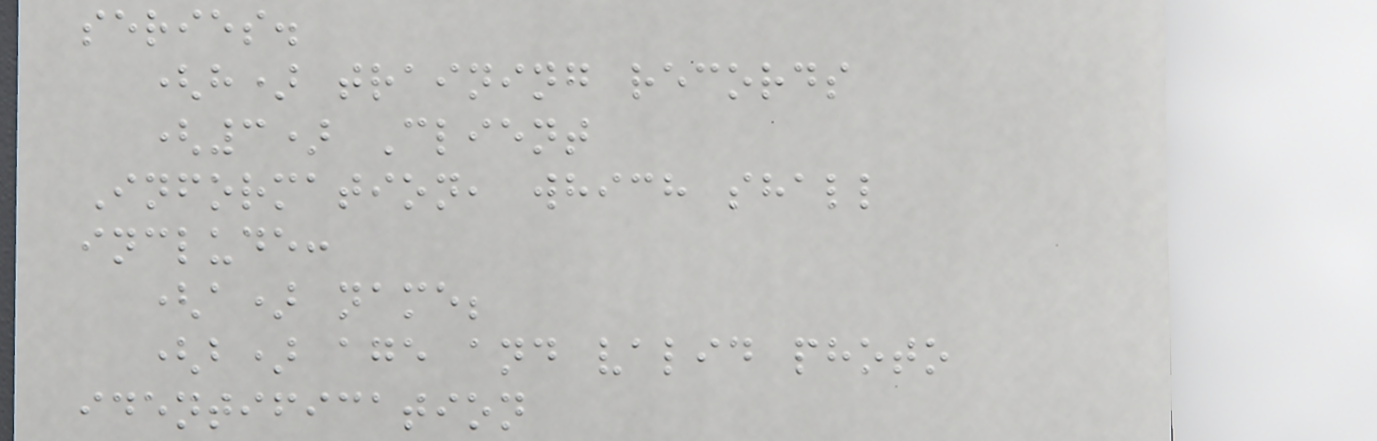series.
(h) training records
(3) Client
Information, which shall
include:
(a) name;
(b) age and valid photo
identification
